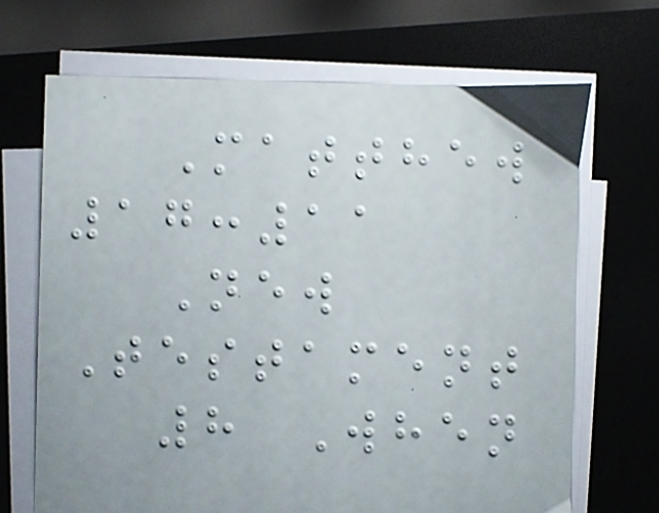Matthew
17:11
New
Testament
8 When
